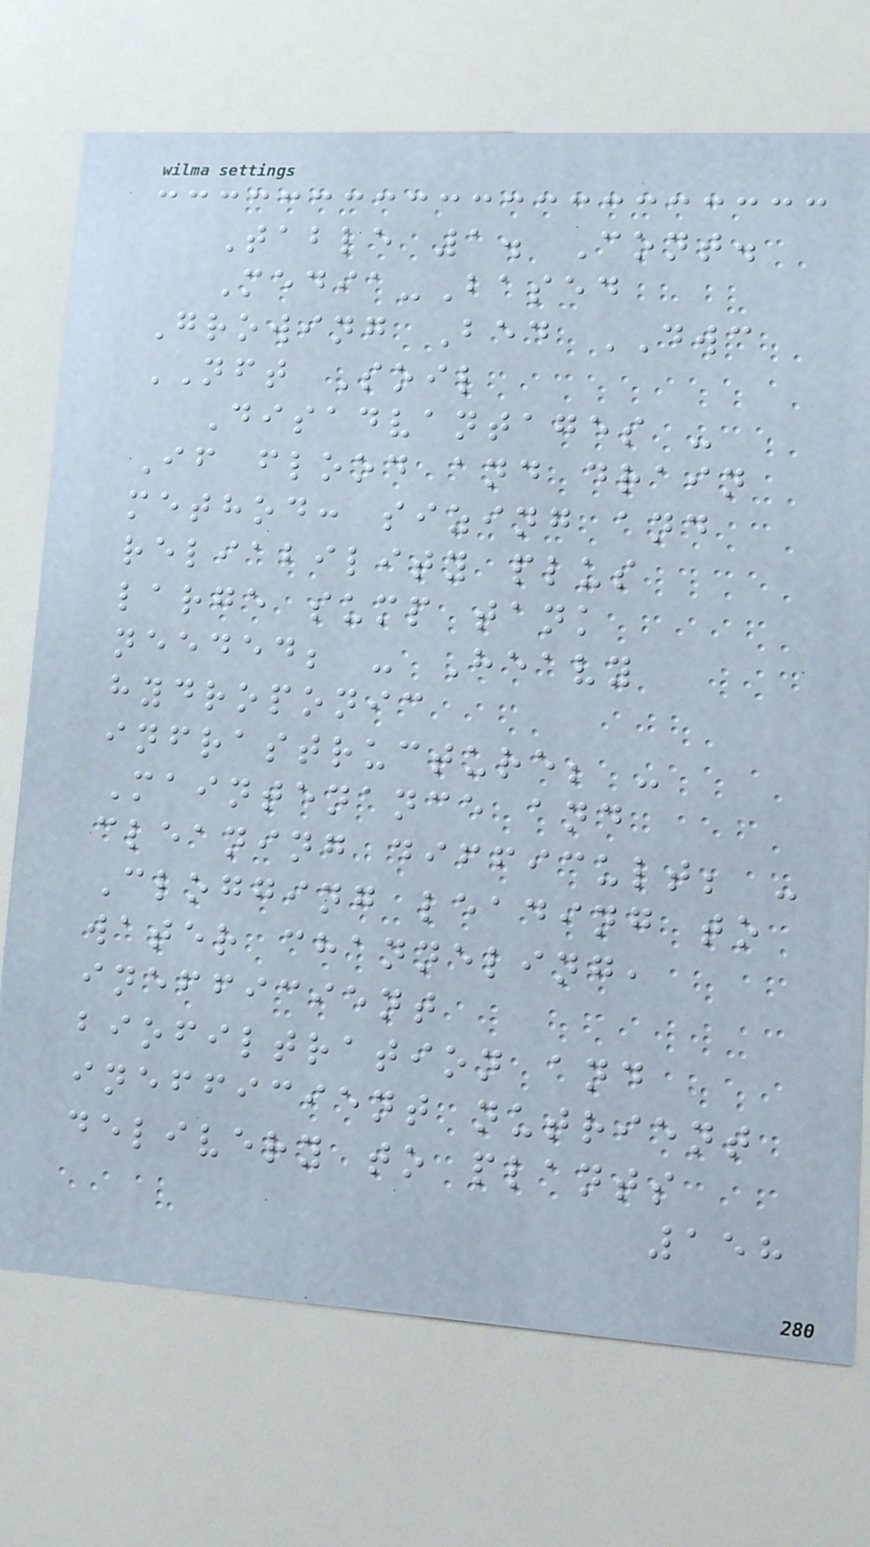Table 1. Cont.
Media-Based
Growing Bed DWC
NFT Soil
Disadvantages -
If flood and drain
method: sizing and
reliability plus
large sump tank
needed; - Heavy
hydroponic
infrastructure; -
Maintenance and
cleaning difficult; -
Clogging leading to
water channeling,
inefficient
biofiltration and
inefficient nutrient
delivery to plants
158
